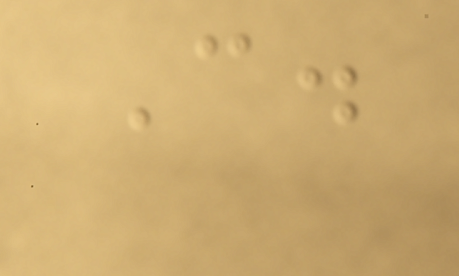C.
